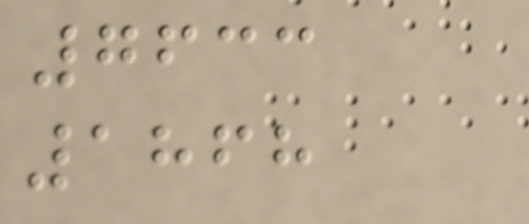7633
1868
